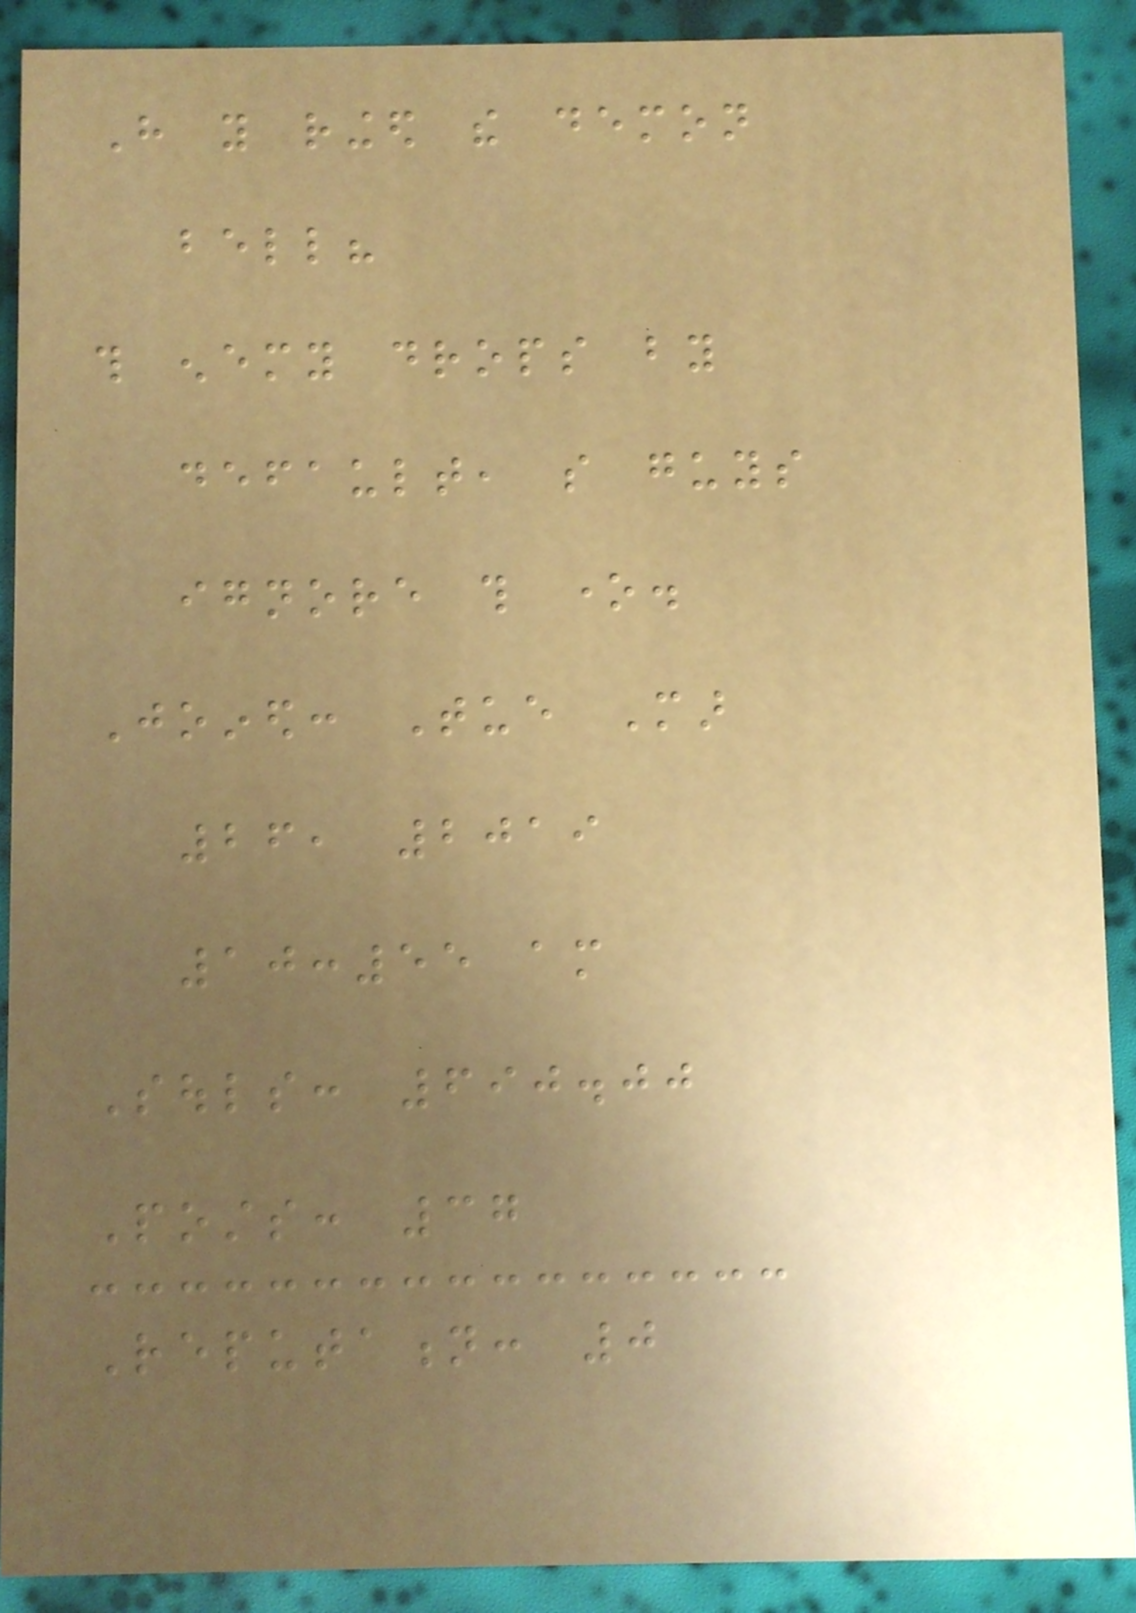Have you ringed the demon
bell?
this enemy drops by
default, so guys
ignore this one.
Joined: Tue Mar
26, 2019
10:55 am
Souls: 690.00
Posts: 37
Reputation: 0
